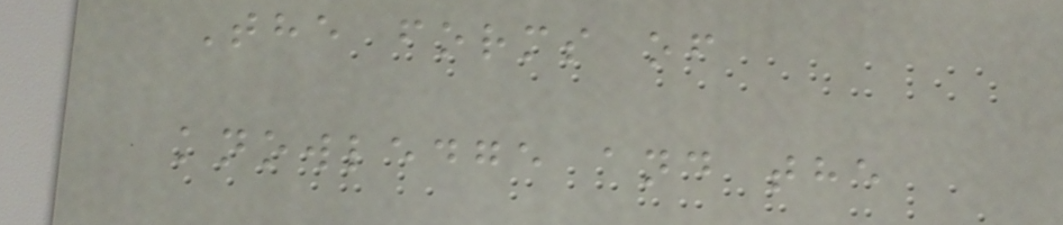The forms of
knowledge and the
